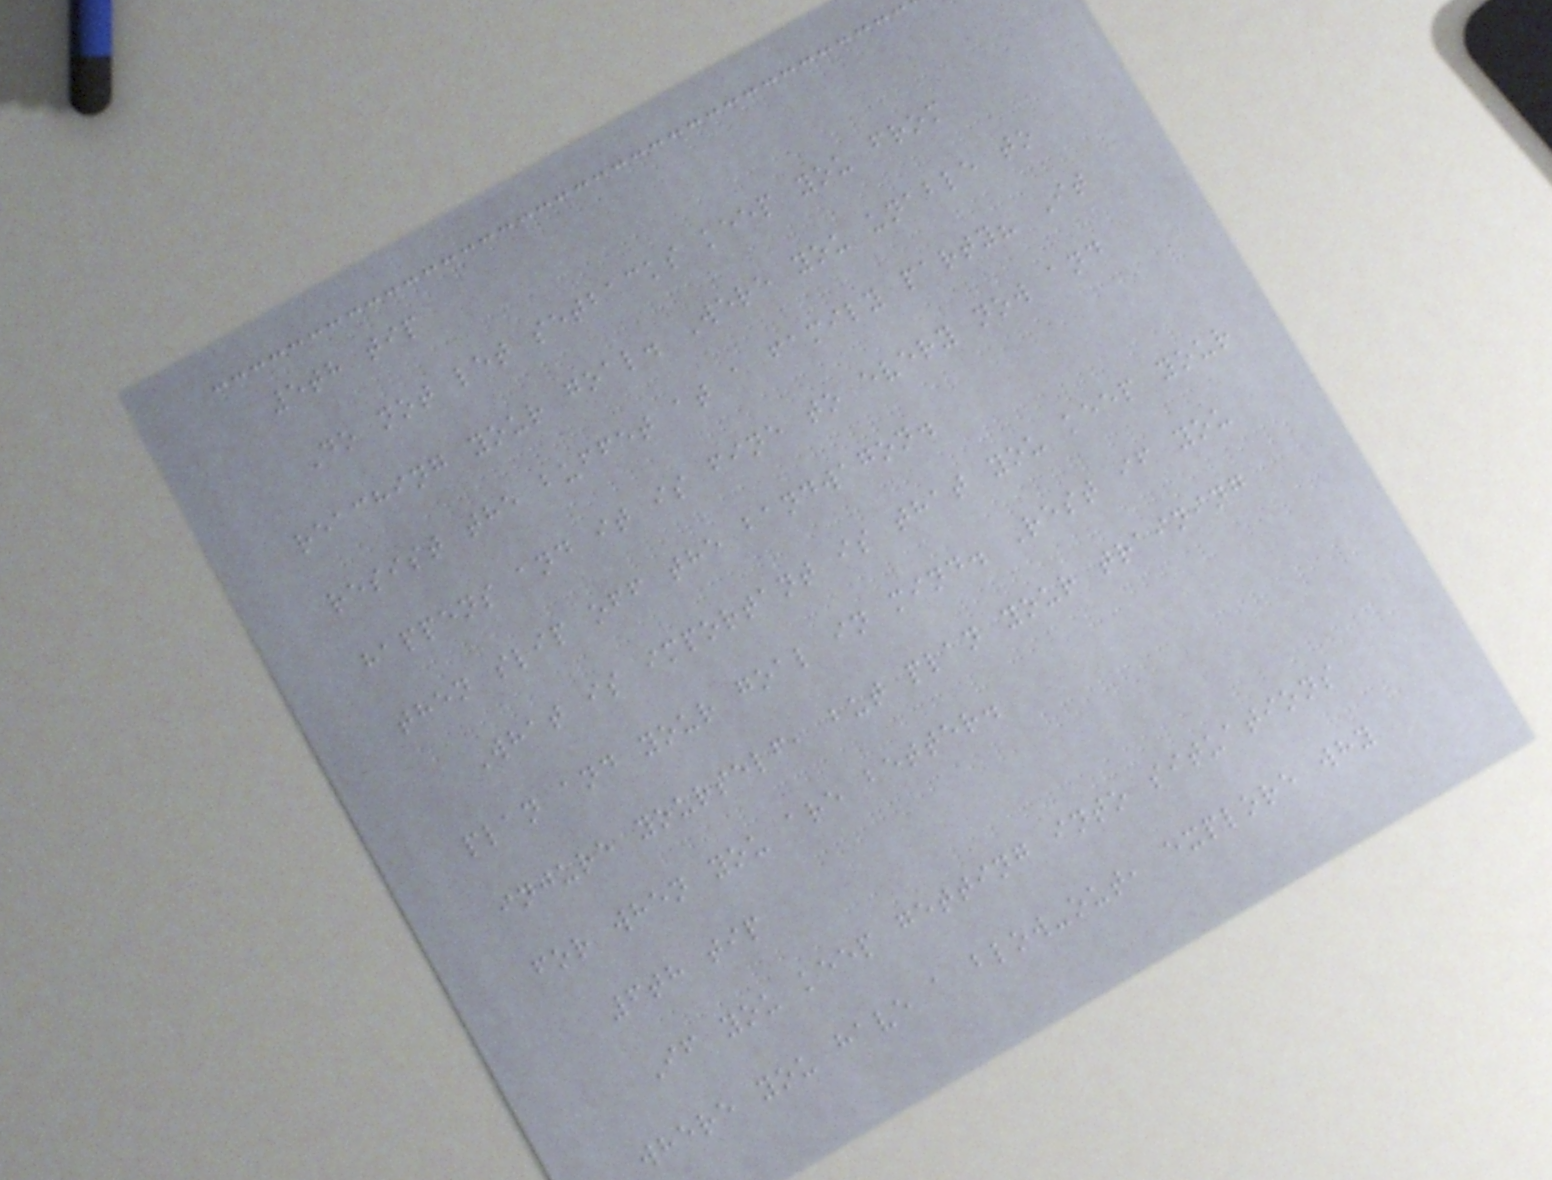5th tip
Do not let setbacks keep you from
reaching your goal. Were you unable to
resist the buffet at a family party? It
happens and it is fine to every now and
then slip off the bandwagon.
What is important is that you keep your
plan and your goal in mind. Rest if you
injure yourself, but plan your training
for when you are better.
6th tip
If you keep getting into situations
where you have a blow-out, explore why
